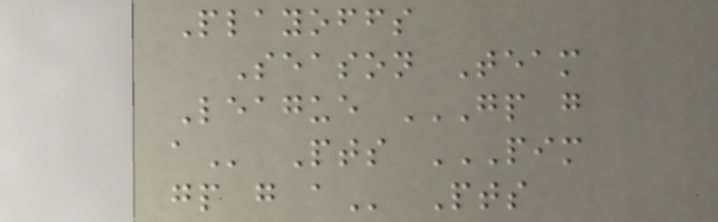Playoffs
Season Team
League GP G
A Pts PIM
GP G A Pts
